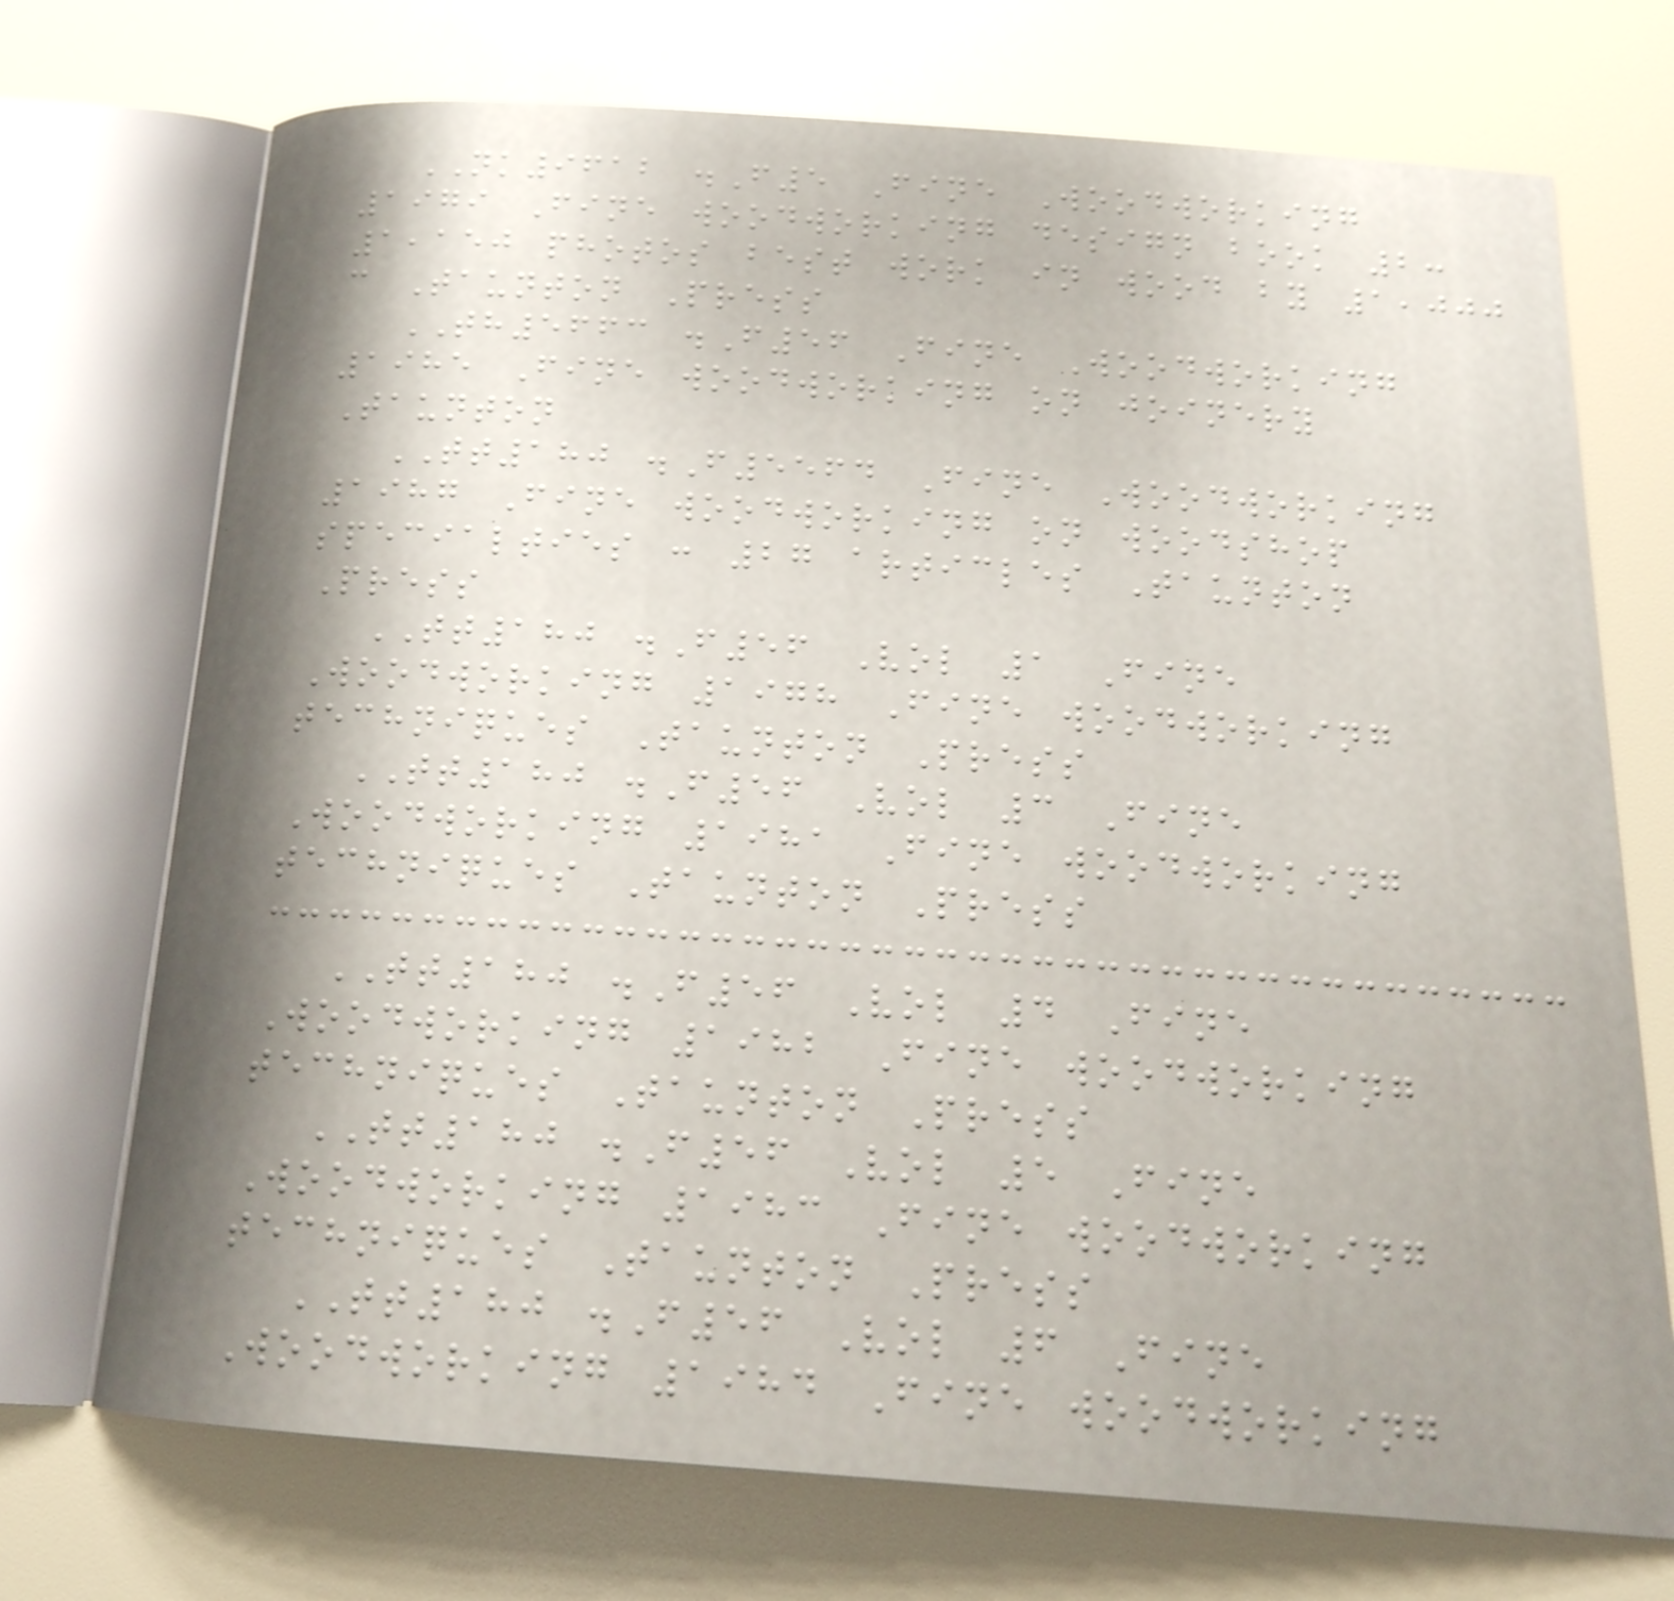NK9612 .F5 Fine Woodworking
1979 Fine woodworking design book 2:
1,150 photos best work in wood by 1,000
c Taunton Press
TH5663 .F56 Fine Woodworking
1985 Fine woodworking on joinery
Taunton
TT180 .F5564 Fine Woodworking
1987 Fine woodworking on woodshop
specialties : 27 articles Taunton
Press
TT180 .F56 Vol 1 Fine
Woodworking 1978 Fine woodworking
techniques Taunton Press
TT180 .F56 Vol 3 Fine
Woodworking 1981 Fine woodworking
techniques Taunton Press
TT180 .F56 Vol 4 Fine
Woodworking 1982 Fine woodworking
techniques Taunton Press
TT180 .F56 Vol 5 Fine
Woodworking 1983 Fine woodworking
techniques Taunton Press
TT180 .F56 Vol 6 Fine
Woodworking 1984 Fine woodworking
